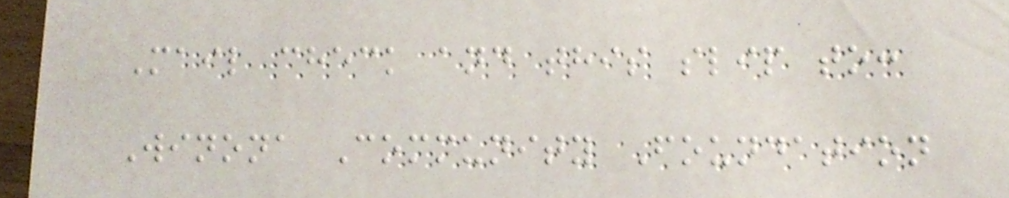Mail check and this slip to:
Winona Community Foundation
